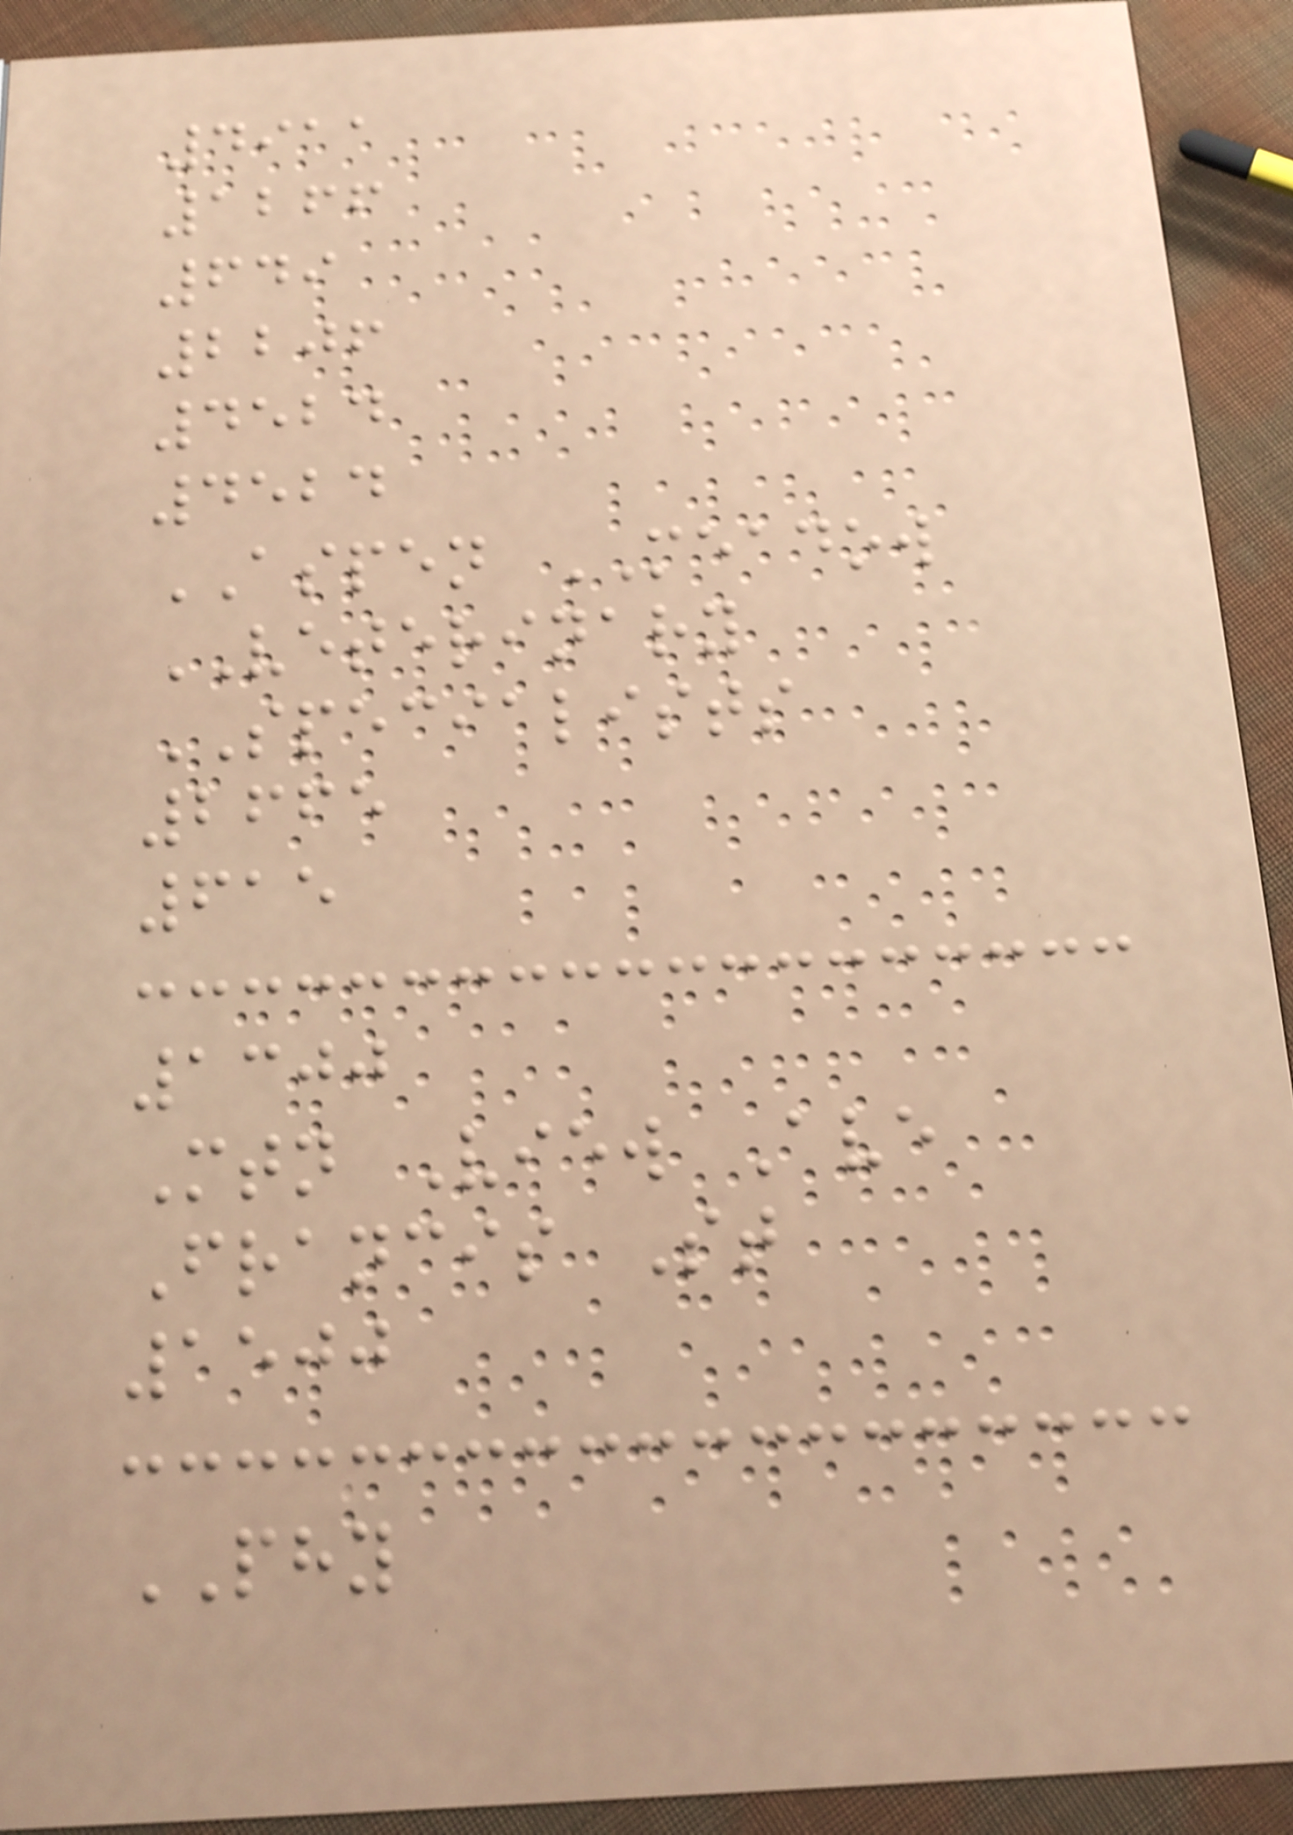4911
1266
649
2206
4524
4524
ASPEN MEADOW
VETERINARY
SPECIALISTS
2665
615
1300
Mtn View Ave
Francis St
1500
PHY
